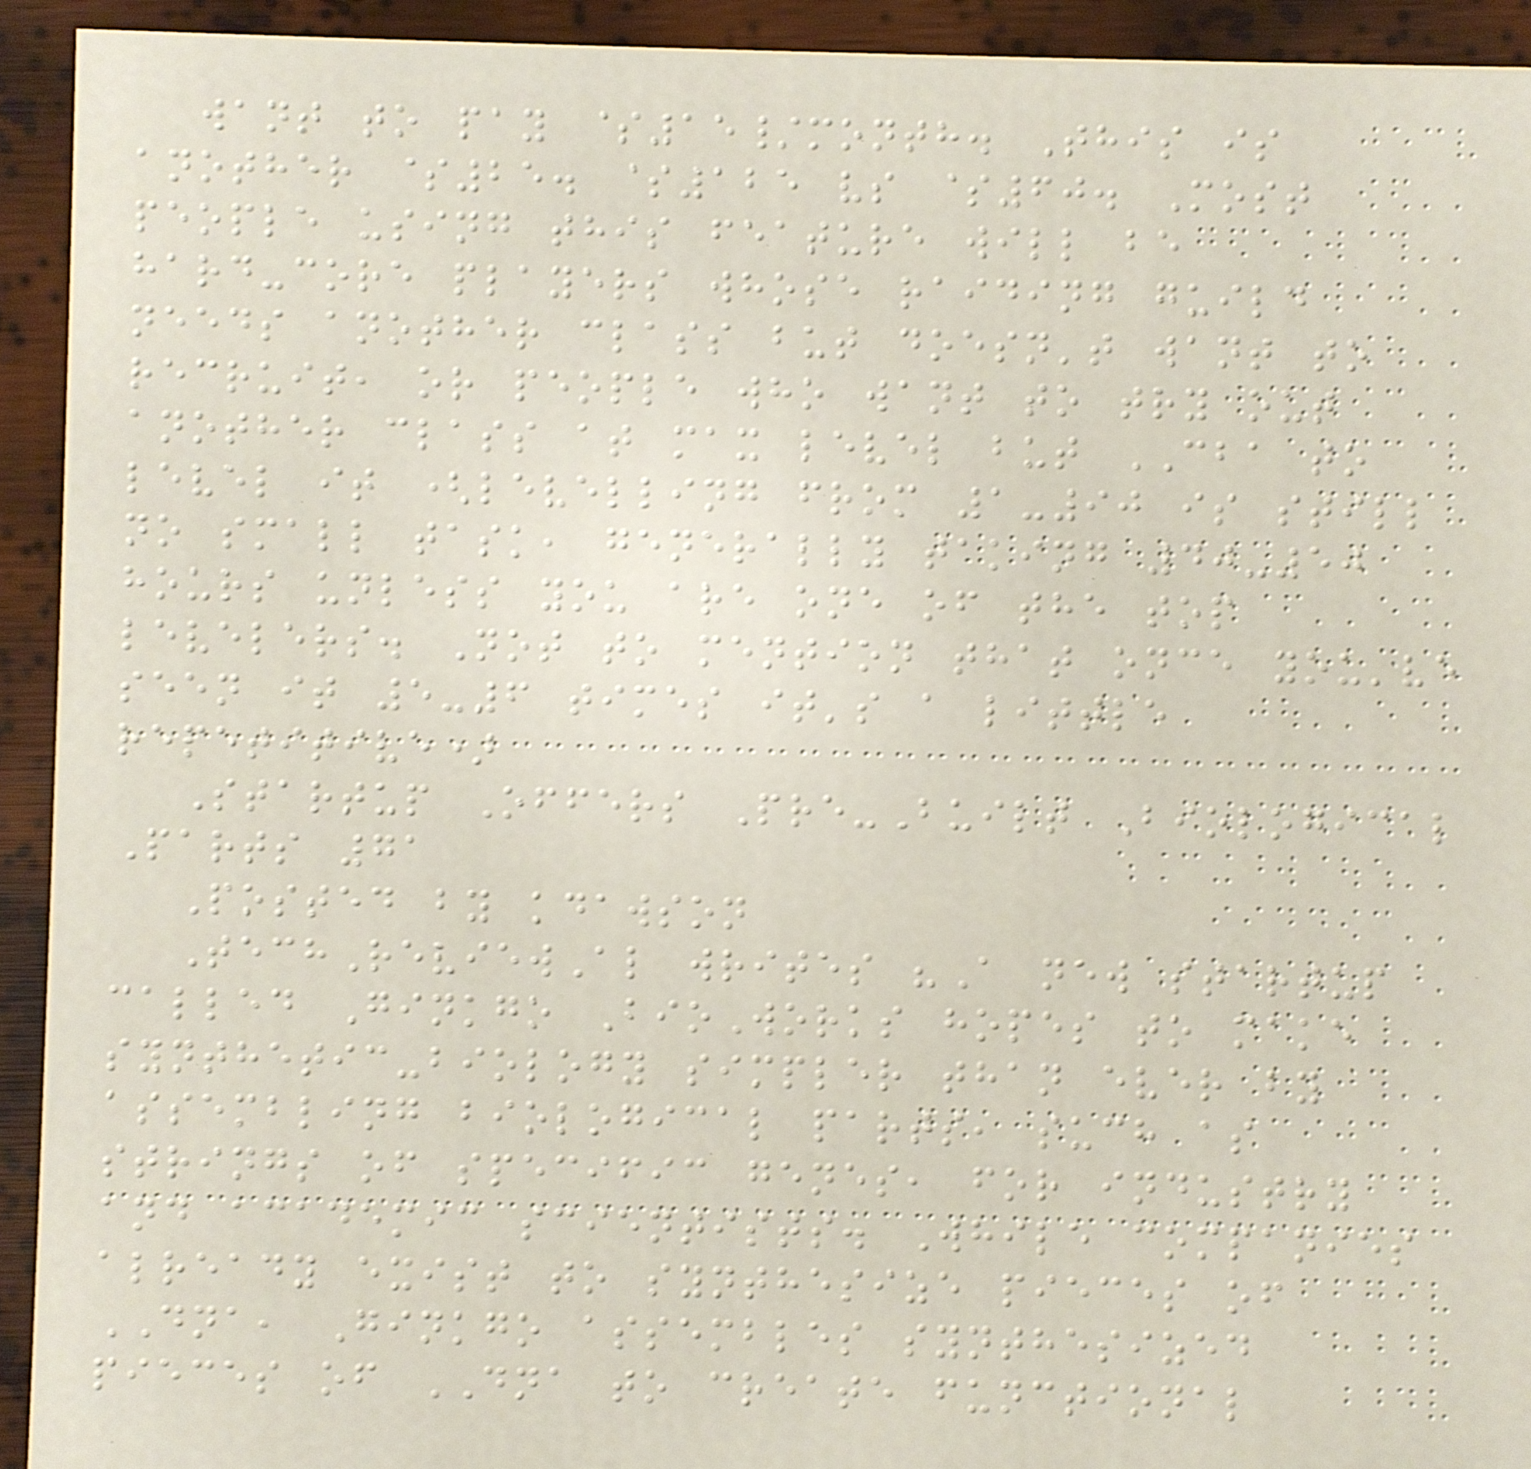want to pay $15/month. This is
another $25. $125 vs $60. Most
people using this feature will be
hard-core players whose raiding guild
needs another class but doesn't want to
recruit, or people who want to try out
another class at max level but CBA to
level it (levelling from 1-90 is still
no small task, generally taking 40-50
hours unless you are one of the top
levelers. Not to mention that once you've
seen it 5-6 times it's a little
repetitive)
Startup Offers Pre-Built Biological
Parts 71
Posted by kdawson
TechReviewAl writes "A new startup
called Ginkgo BioWorks hopes to make
synthetic-biology simpler than ever by
assembling biological parts, such as
strings of specific genes, for industry
and academic scientists. While companies
already exist to synthesize pieces of
DNA, Ginkgo assembles synthesized
pieces of DNA to create functional
